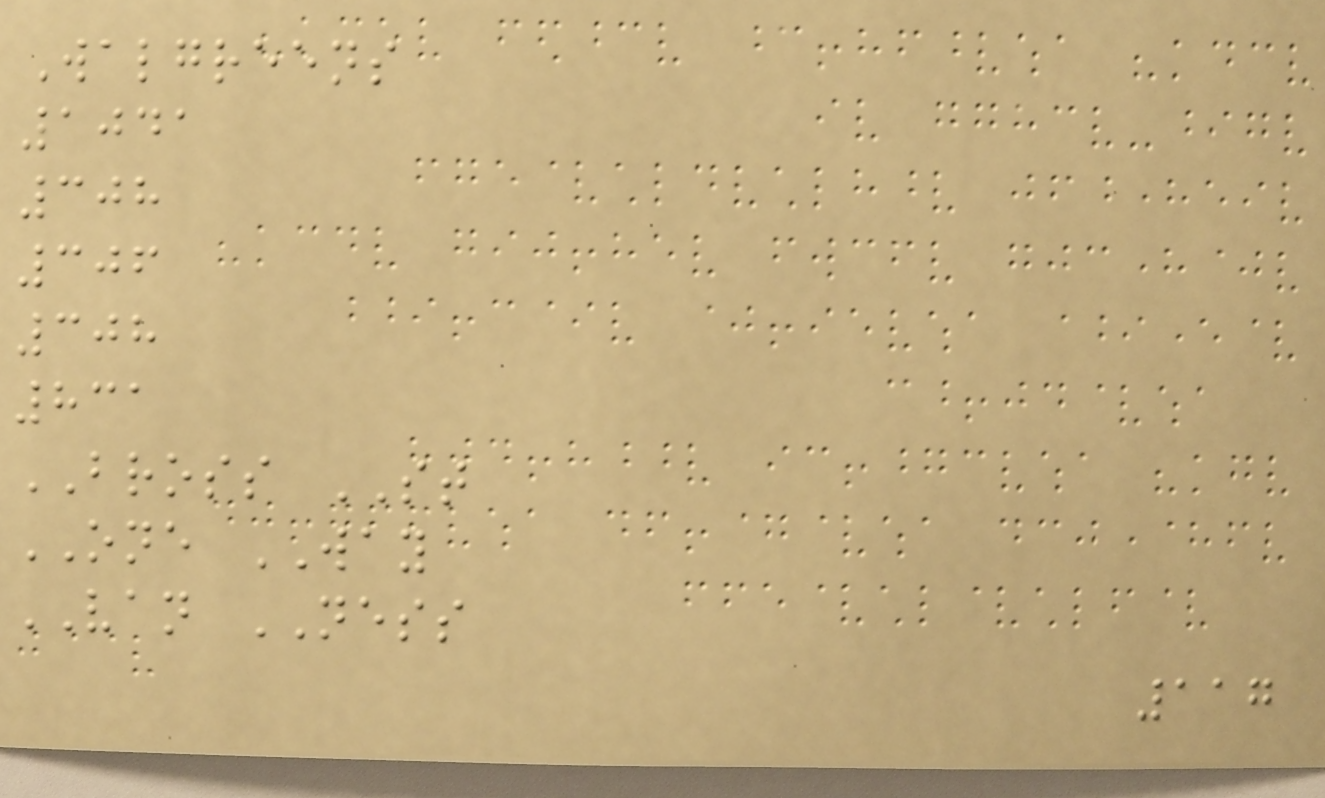Walgreens
1041
308
306
308
831
BROSS ST
ONE WAY
VAN NESS
117
